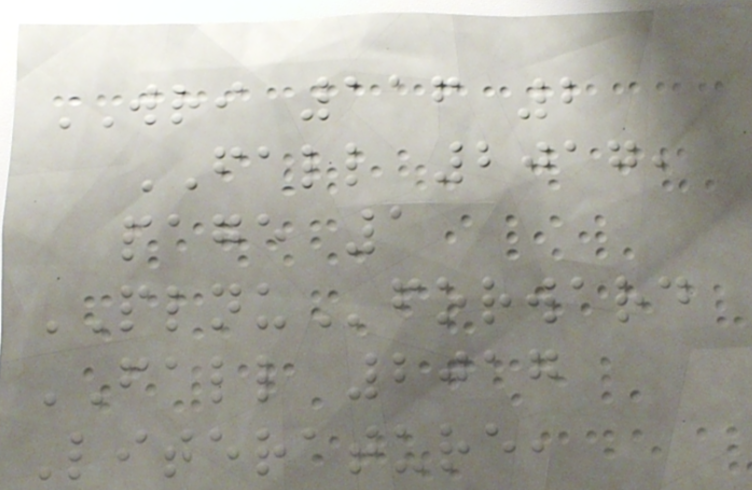WRI 116 2
FALL 2017,
page 1
PLNUforward
FALL 2017
Literature,
